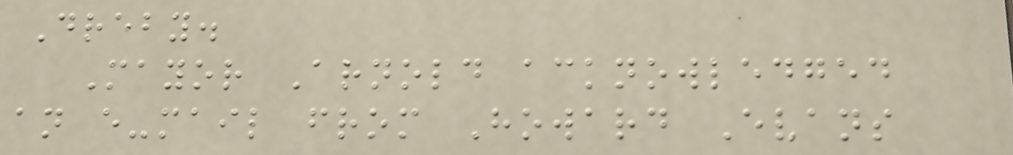Dreby.
Mayor Arnold acknowledged
an e-mail from Howard Evans
